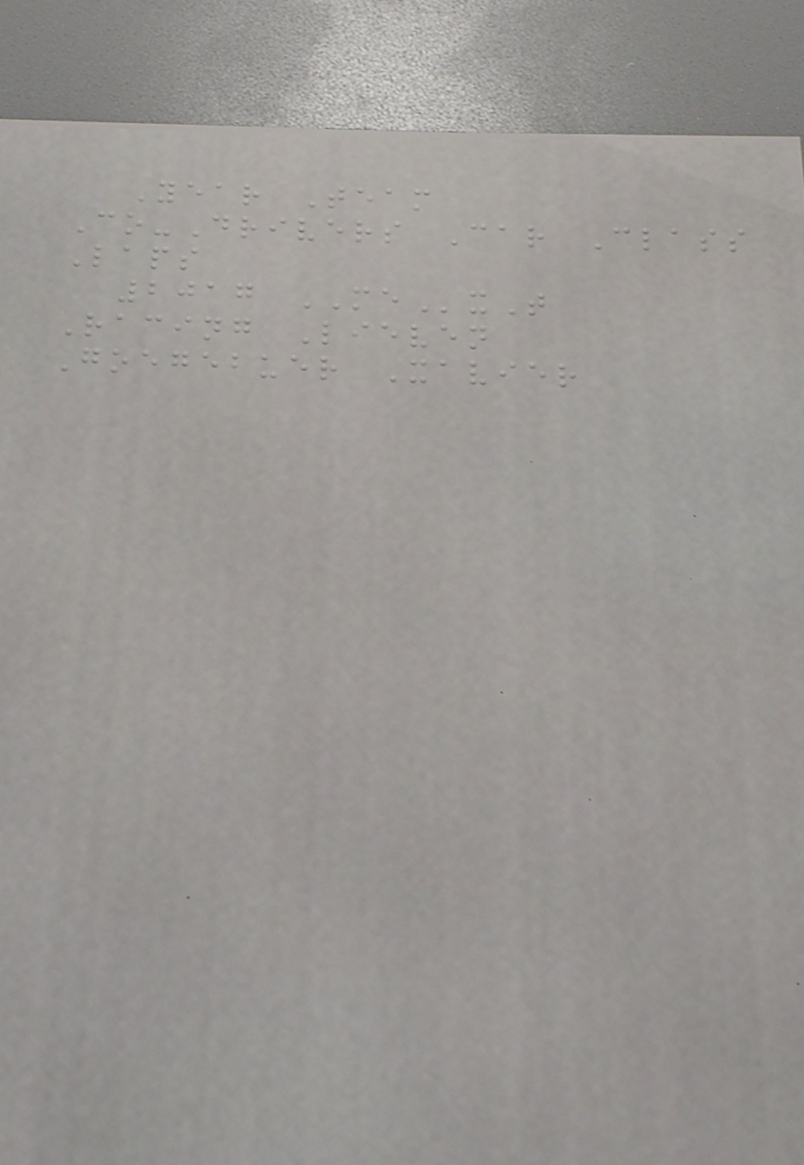Year Team
Co-Drivers Car Class
Laps
2017 MExT
Racing Lieven
Goegebuer Xavier
